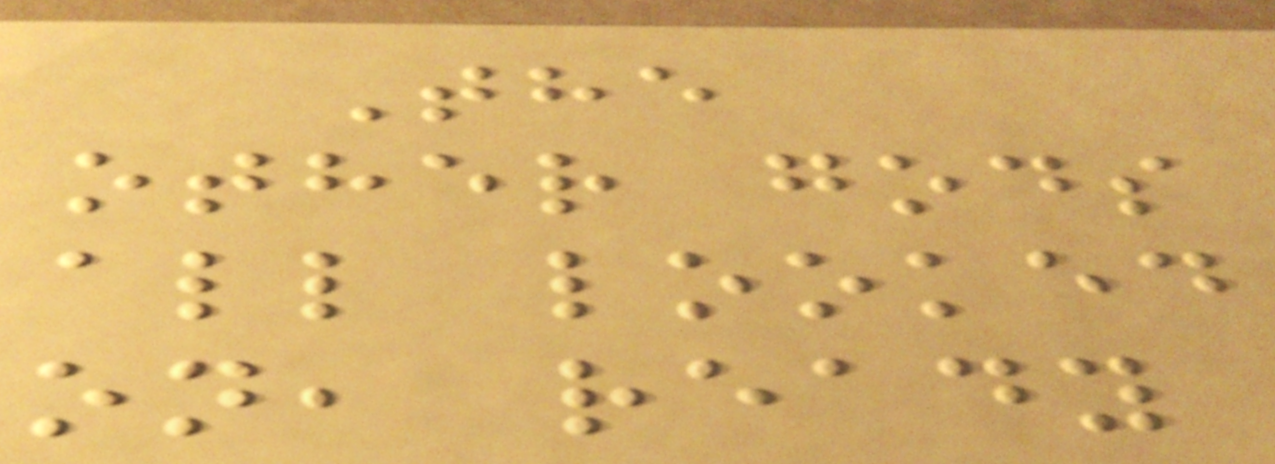The
other gods
all looked
on, ready
